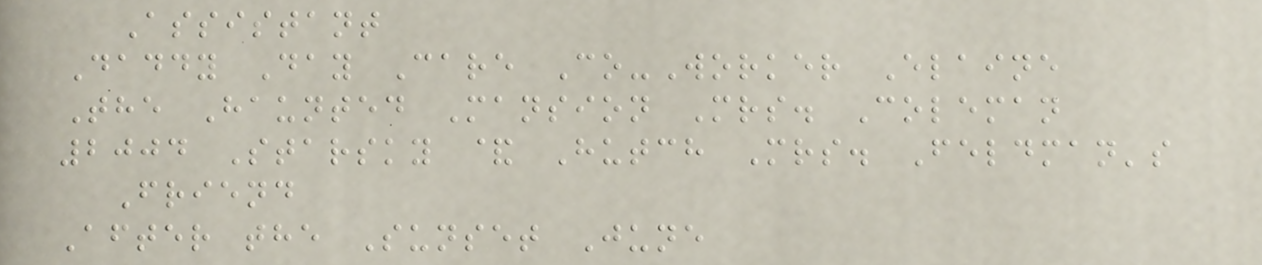Assistant
Daddy Day Care Co-Worker Elaine
The Haunted Mansion Mrs. Coleman
2004 Starsky & Hutch Mrs. Feldman's
Friend
After the Sunset June
